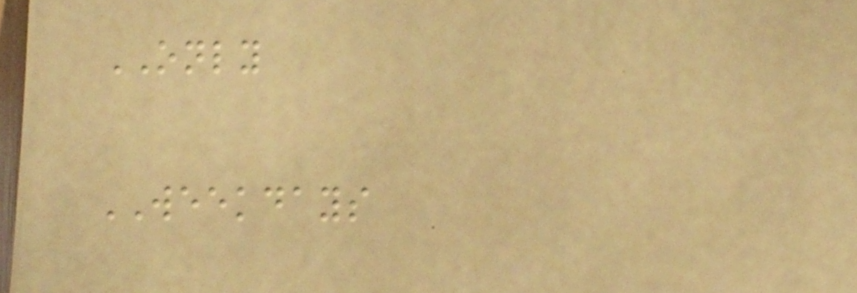ONLY
WEEKDAYS
